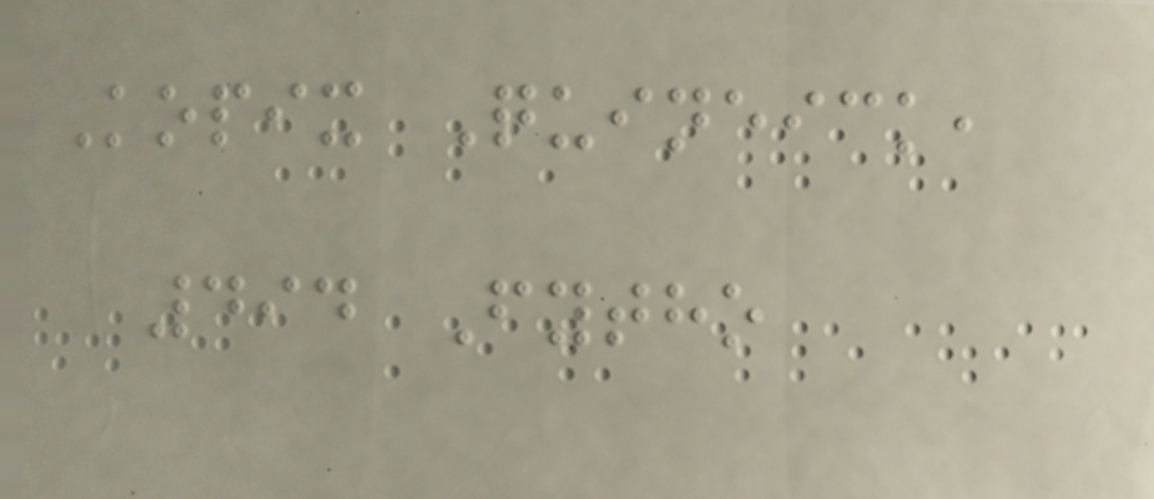Kopix Quineick,
494 Fytho
